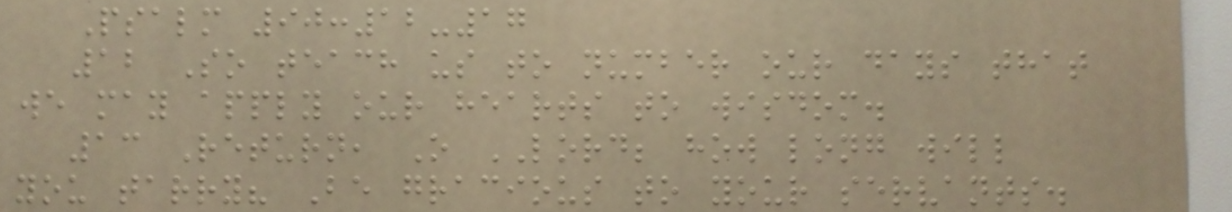Psalm 90:12-17
12 So teach us to number our days that
we may apply our hearts to wisdom.
13 Return, O LORD; how long will
you tarry? Be gracious to your servants.
